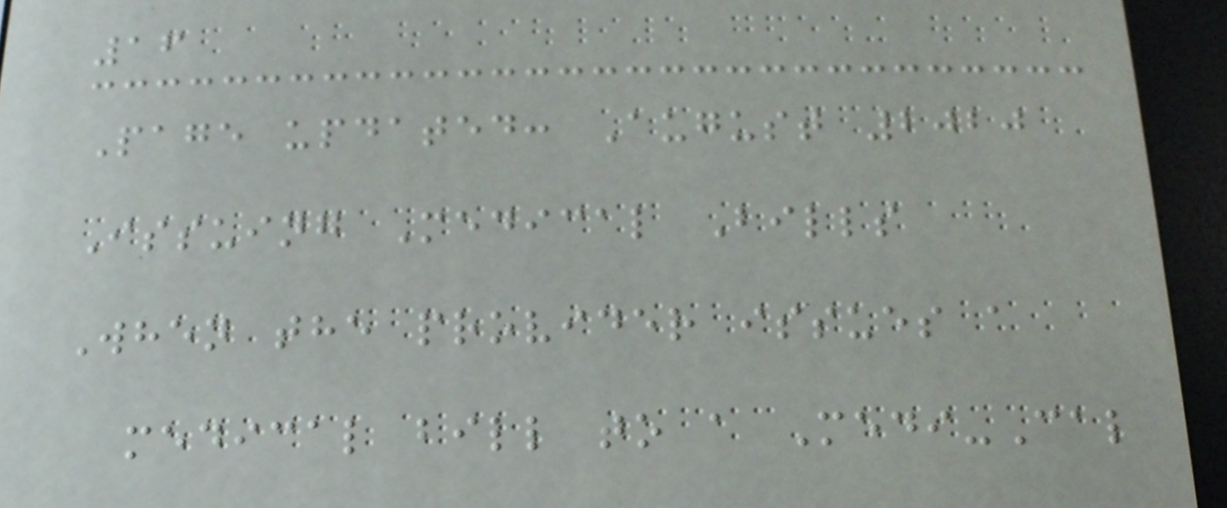16
Page updated: August 2020
Issuing Medical Bills
When the provider issues a
medical bill to a Medi-Cal
